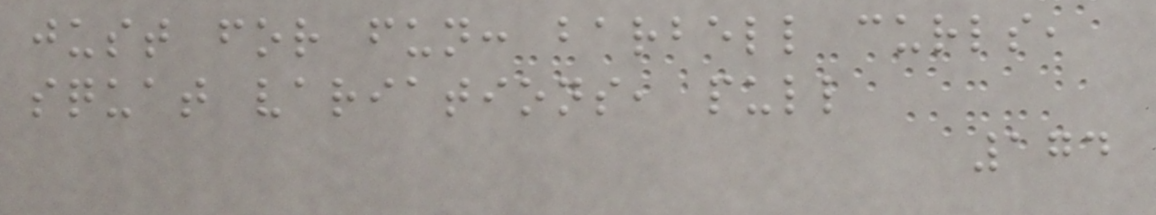just for fun: barbell curls,
squat variations, pull
174
